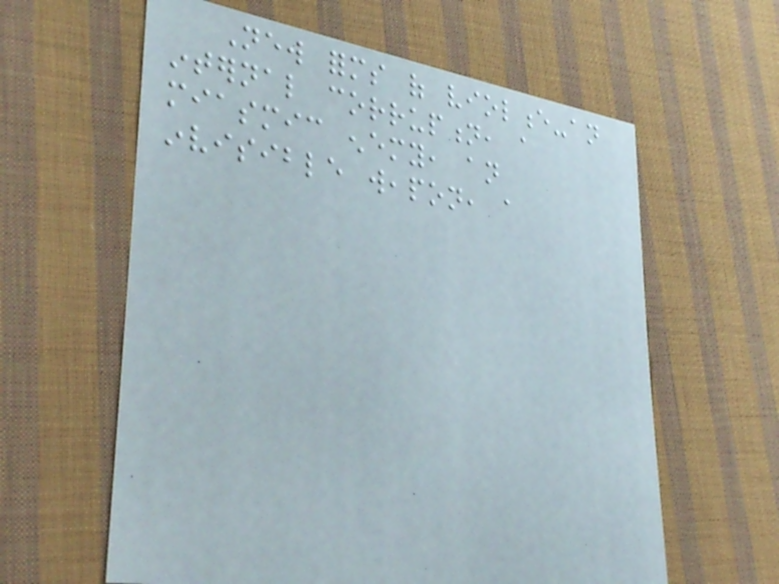New forms of violence-an
internal corruption, a
miasmic enemy, an
invisible weapon, a
